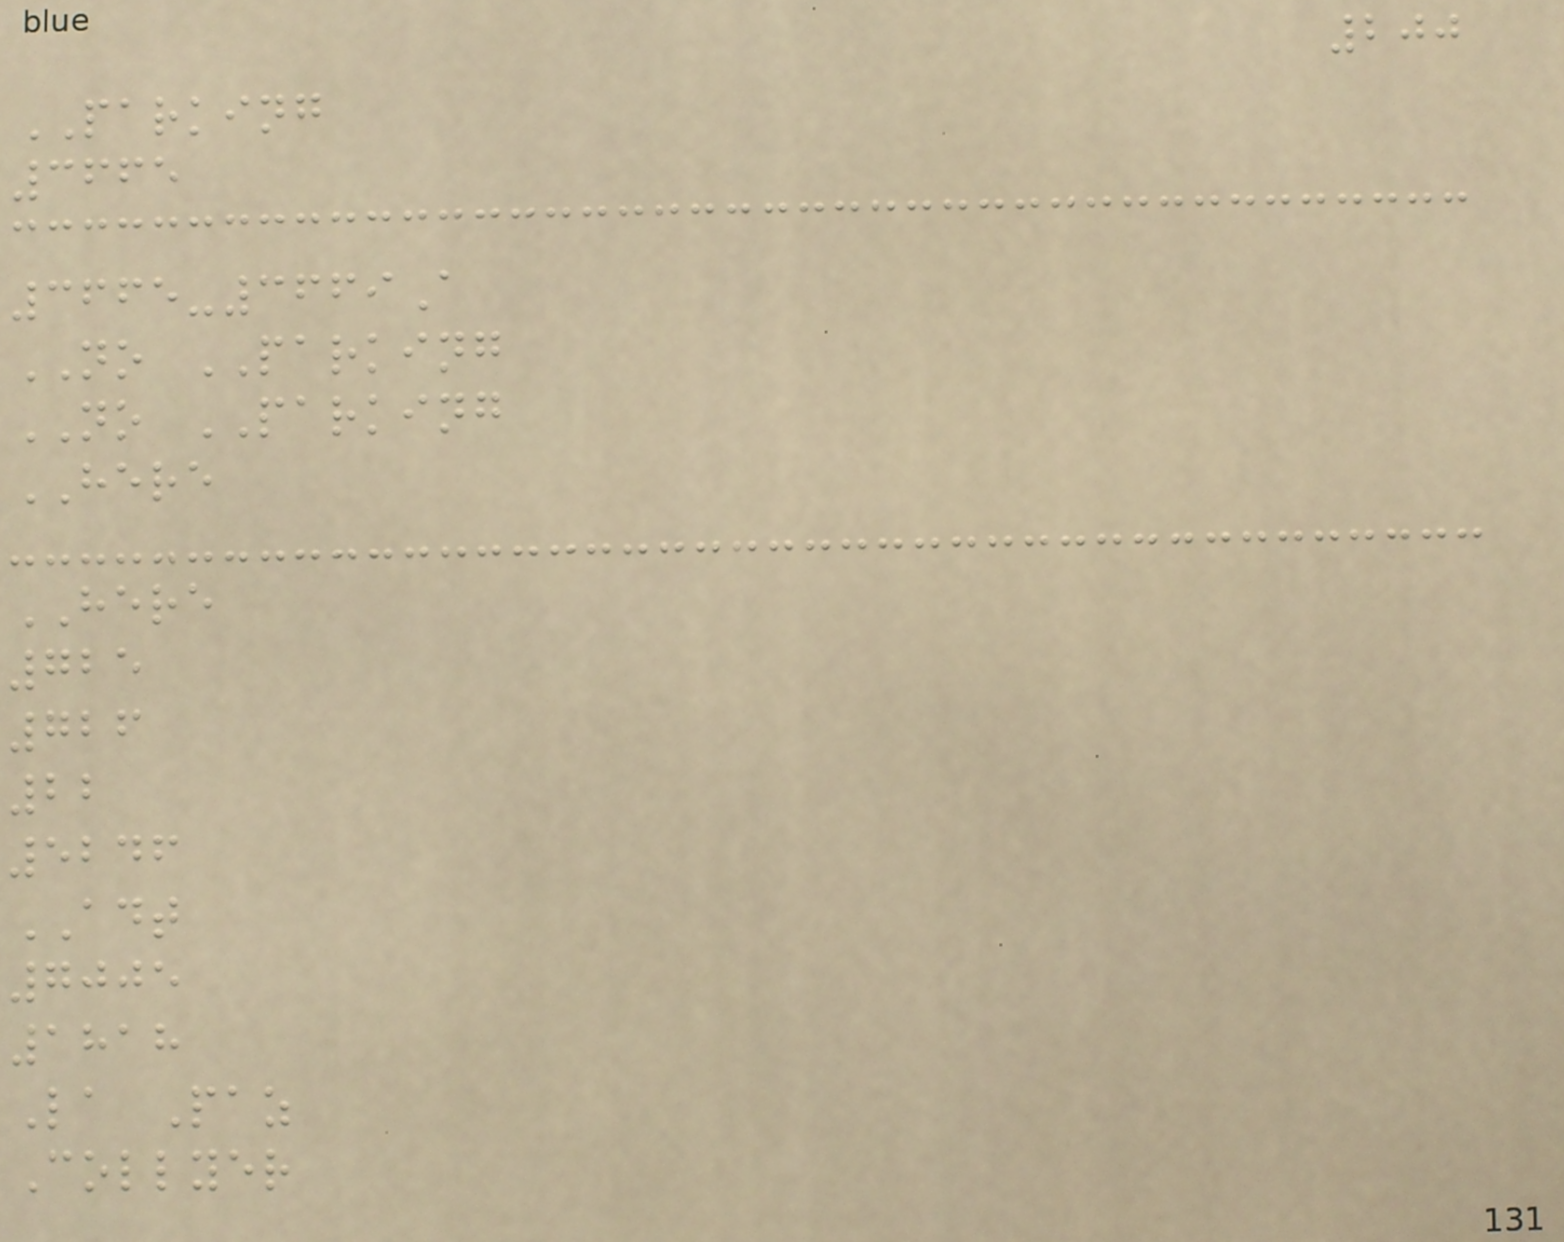200
PARKING
3665
3665-3669A
NO PARKING
NO PARKING
HERE
HERE
725
726
22
5246
ADT
7005
1818
La Paz
Collyer
